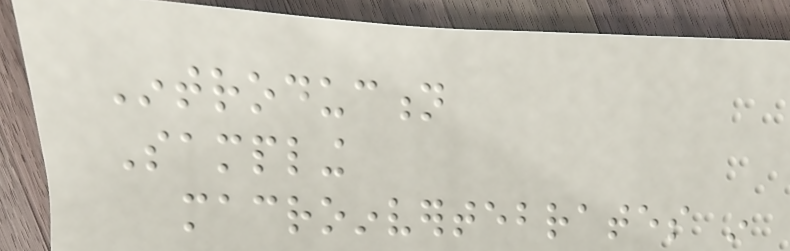Introduction
Sampling
macroinvertebrates in
